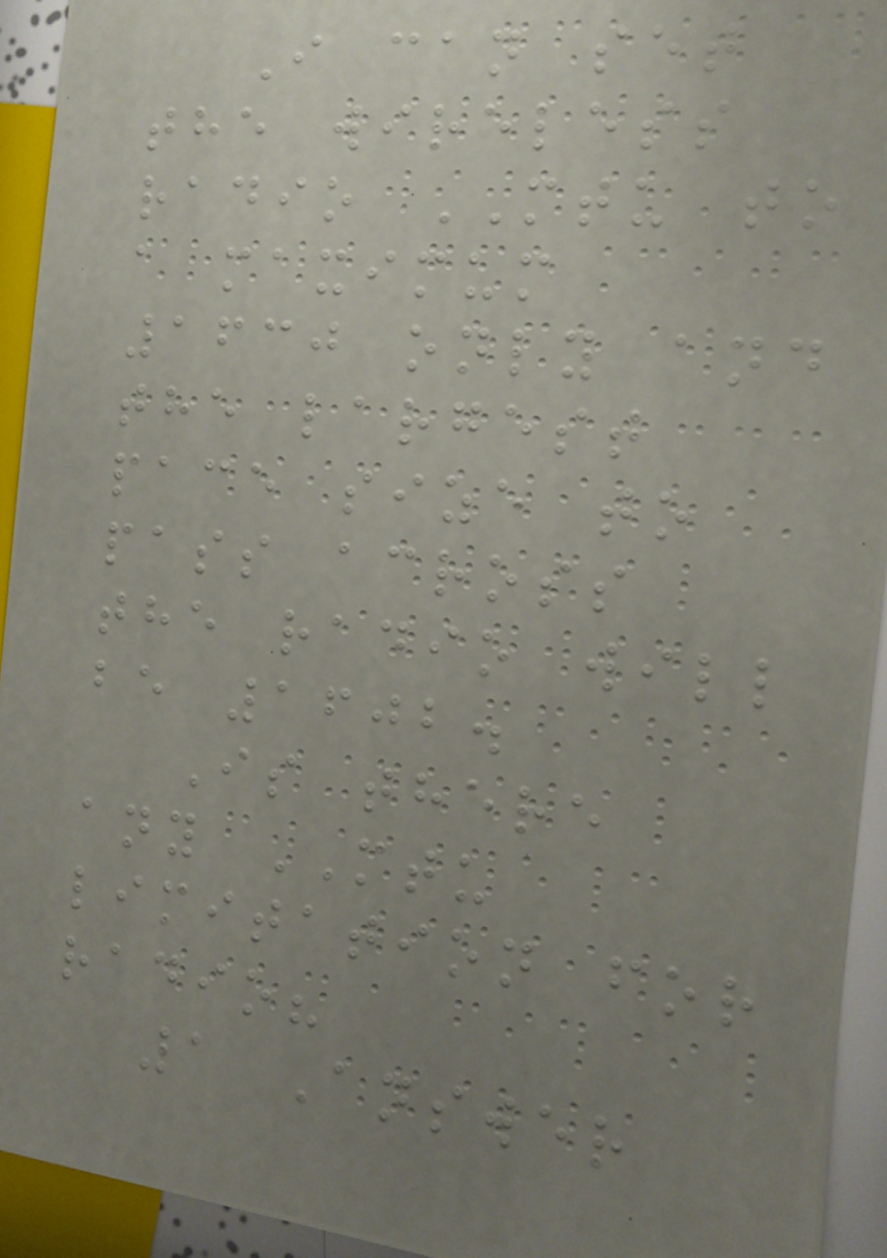I can set
the wireless
radio MTU to
a maximum
1630 only and
the largest
pace size to
pass across
the radio will
be 1602.
Is there
any MTU
limitation for
radio?
1 Answer
